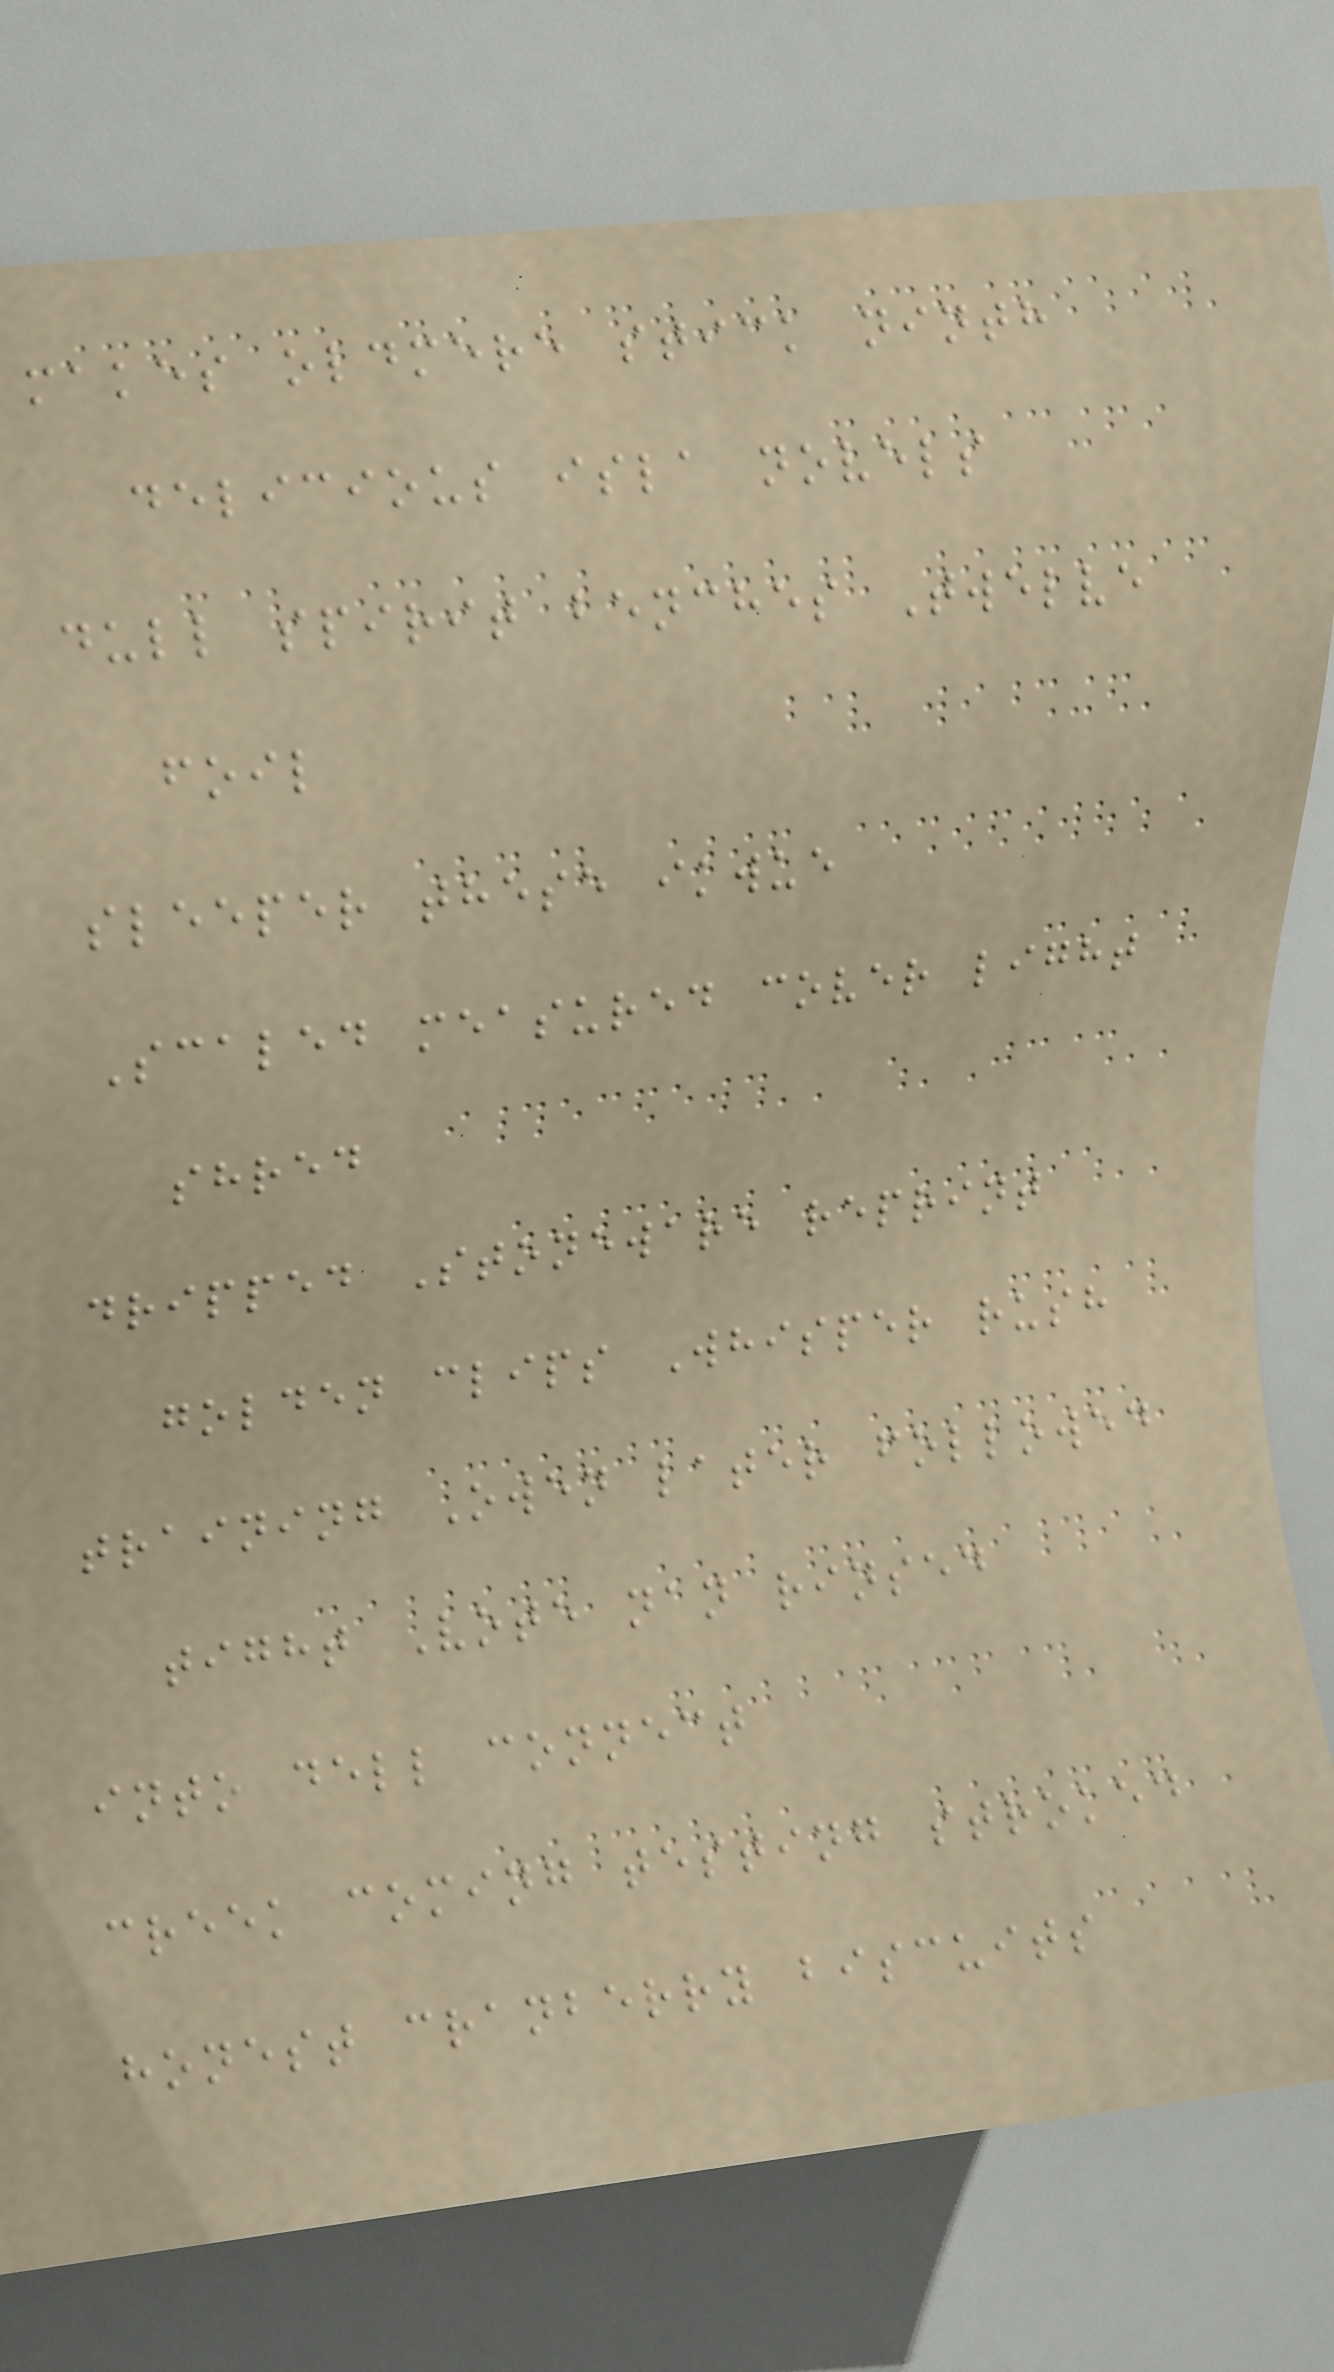makes oldmere stick ninth
delicious isla novels
dull spirit benches Twelve
foil
sleeper these ikwue
Scaled measured cover light
shred
dripped Stoneware reprint
golden clips Whisper rush
training Owen later followed
tight Vote nan rinsed
into dell connect
creek coming testing stroked
honest cranberry biscuits
